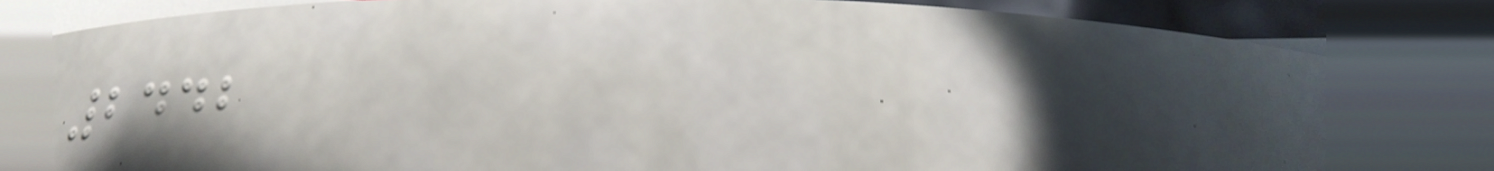2442
